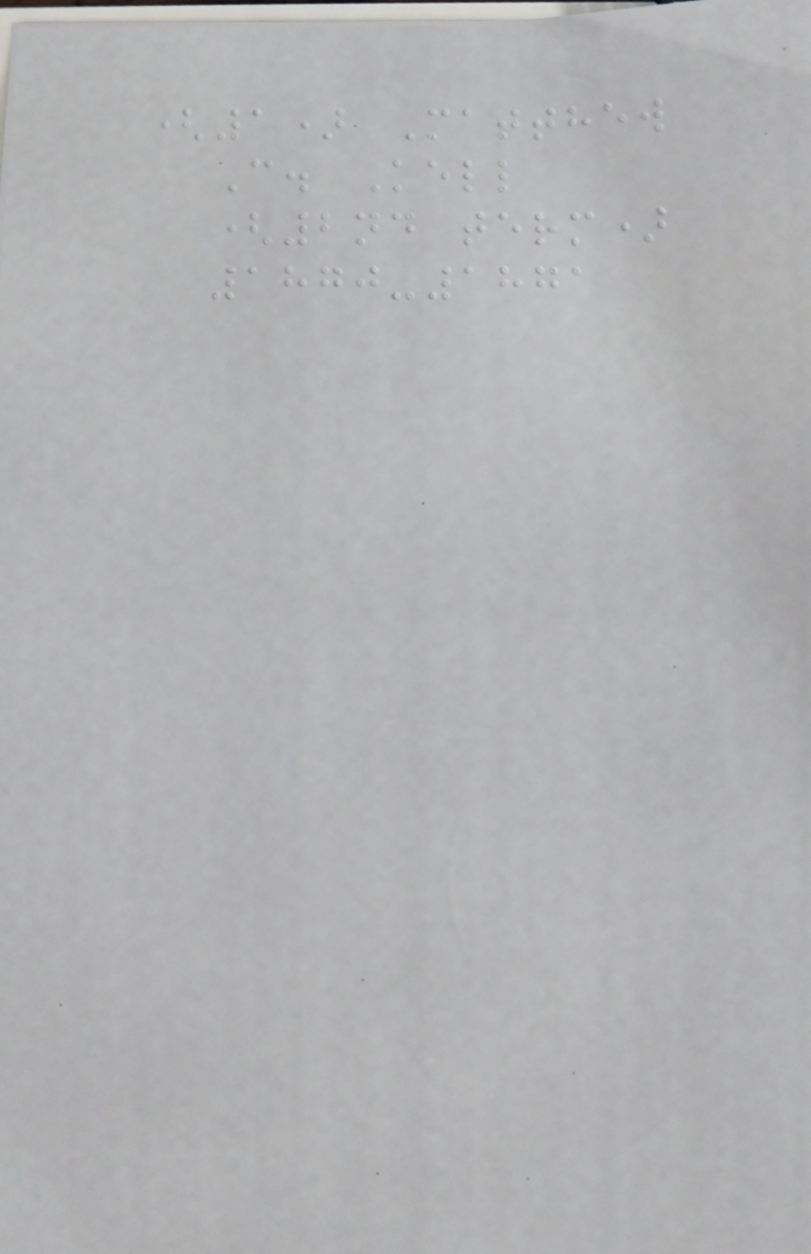(1) Matthew
C. Kell
(2nd term)
1870-1871
